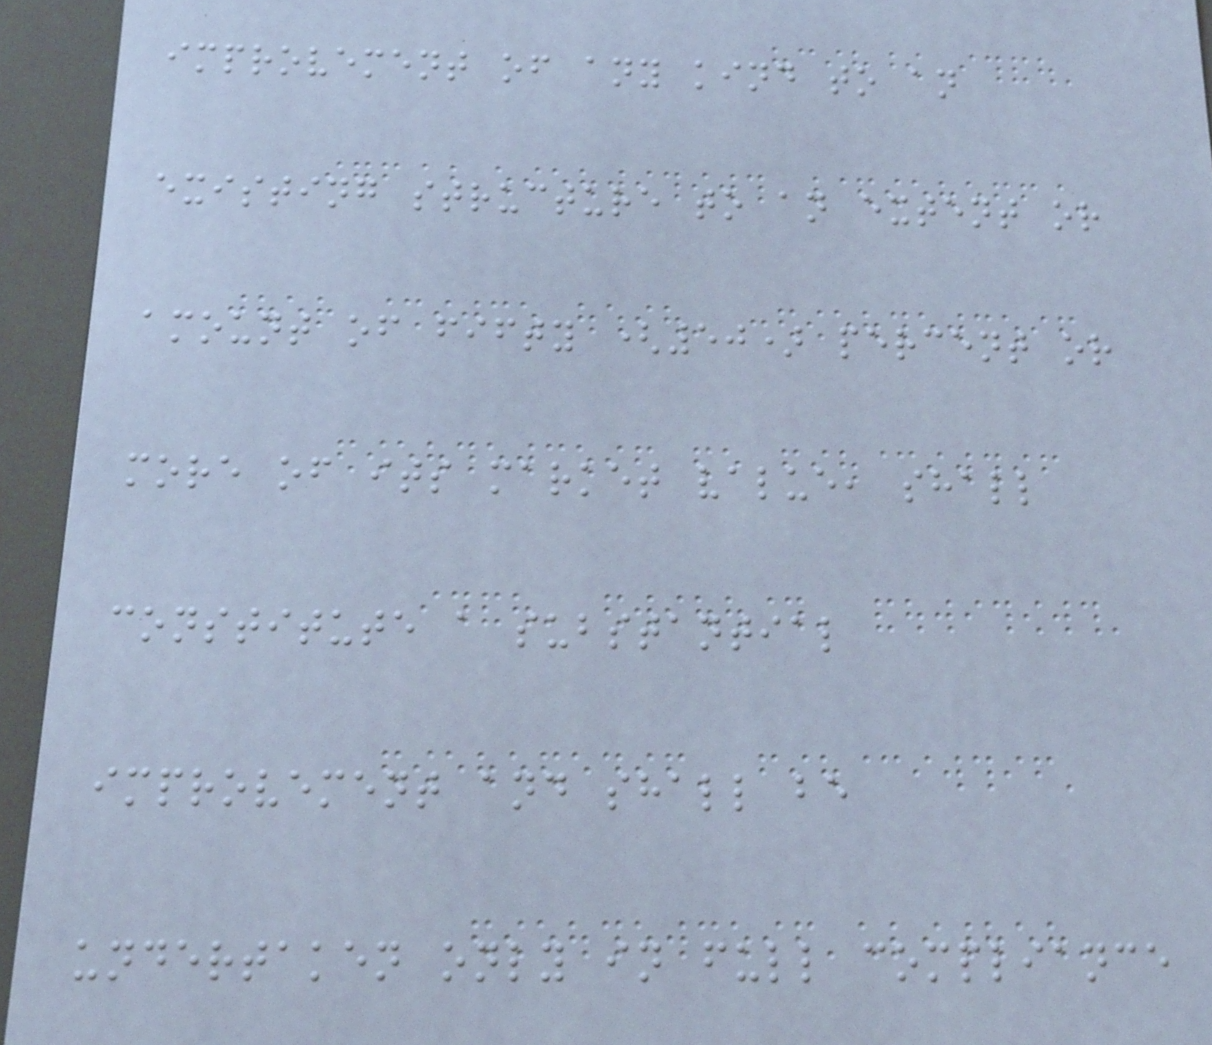improvement of any kind to an
existing structure to an extent or
amount of fifty (50) percent or
more of its market value, shall
constitute a substantial
improvement and shall be
undertaken only in full compliance
